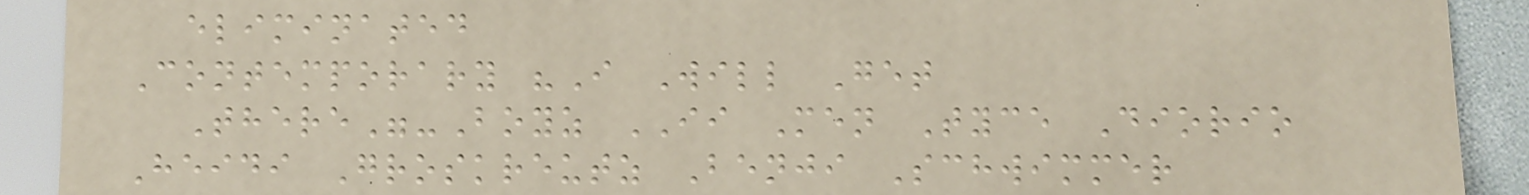eliminated
Contemporary "I Will Get
There"-Boyz II Men Tyce Diorio
Heidi Groskreutz Benji Schwimmer
